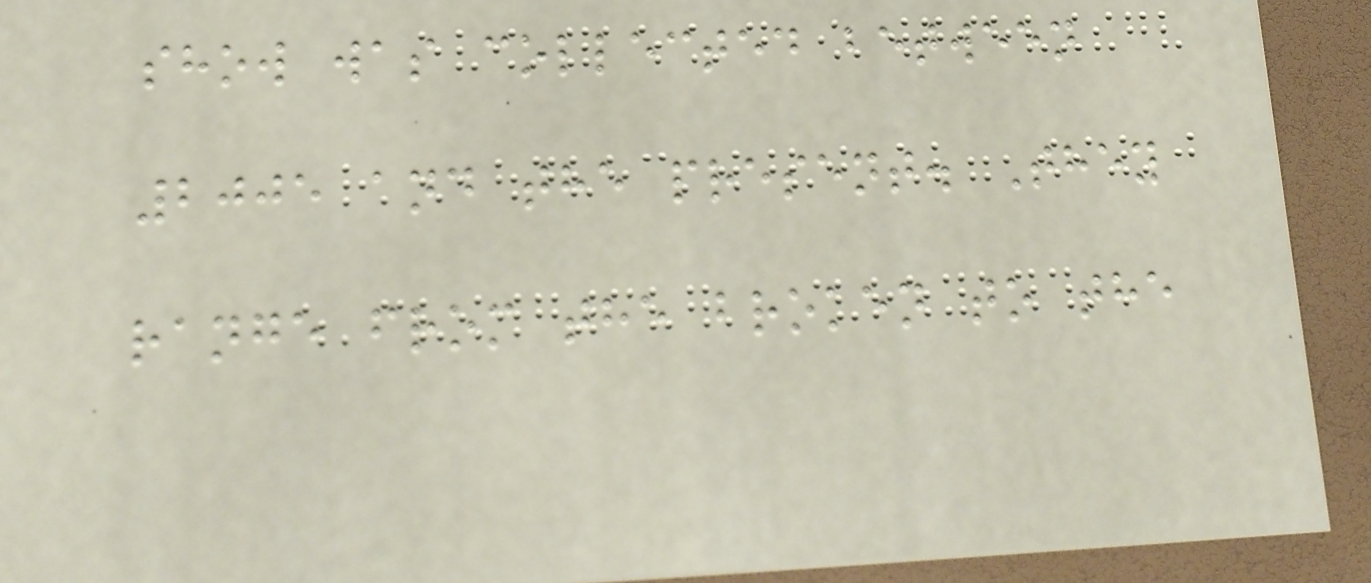show was collected between
2005 and the present. They
range from the broken to the
